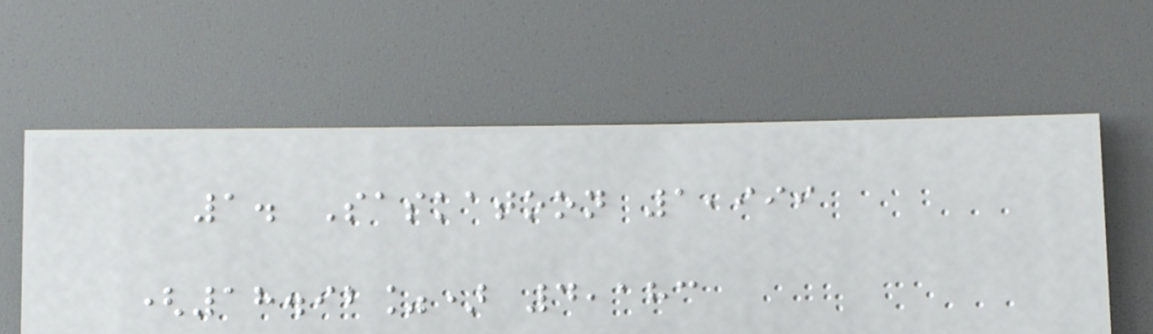1. Saskatoon 1,999
(18.92%) 4,183
